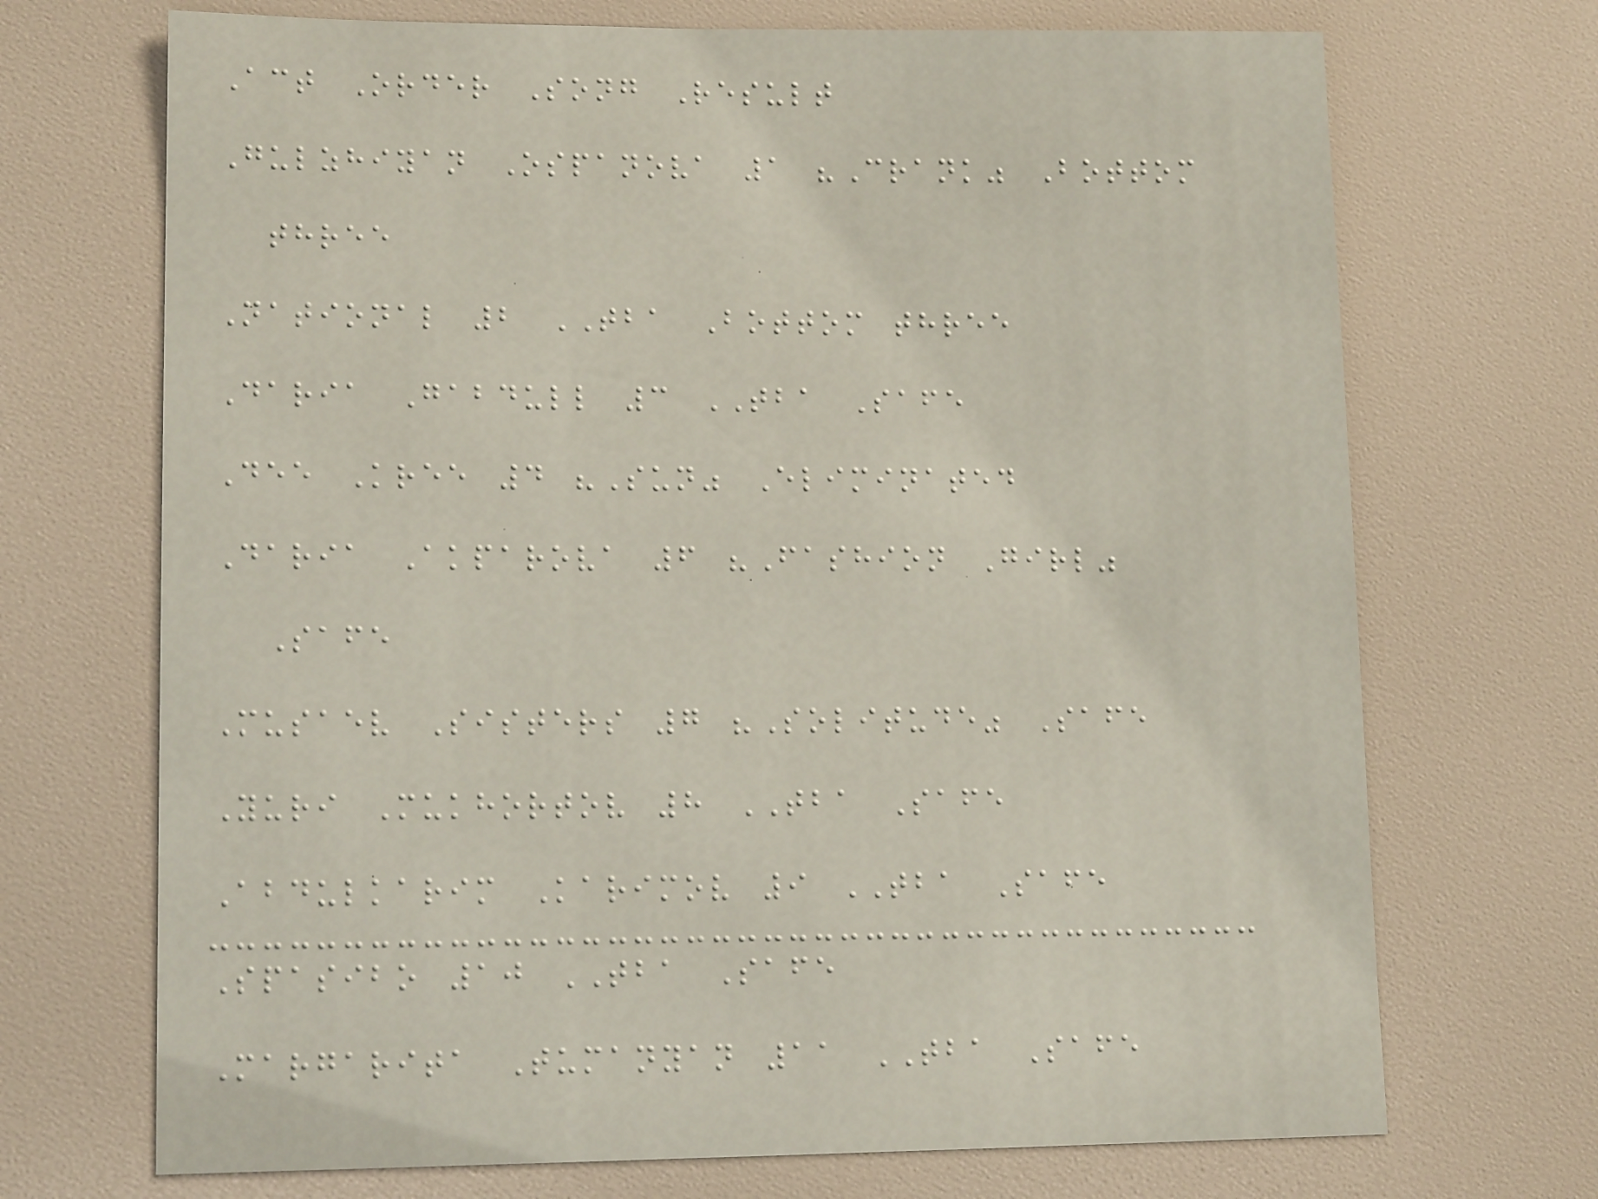Act Order Song Result
Gulzhiyan Ospanova 1 "Crank" Bottom
three
National 2 TBA Bottom three
Daria Gabdull 3 TBA Safe
Dee Kree 4 "Sun" Eliminated
Daria Akparova 6 "Fashion Girl"
Safe
Musaev Sisters 7 "Solitude" Safe
Yuri Mukhortov 8 TBA Safe
Abdulkarim Karimov 9 TBA Safe
Spasibo 10 TBA Safe
Margarita Tumanyan 11 TBA Safe
